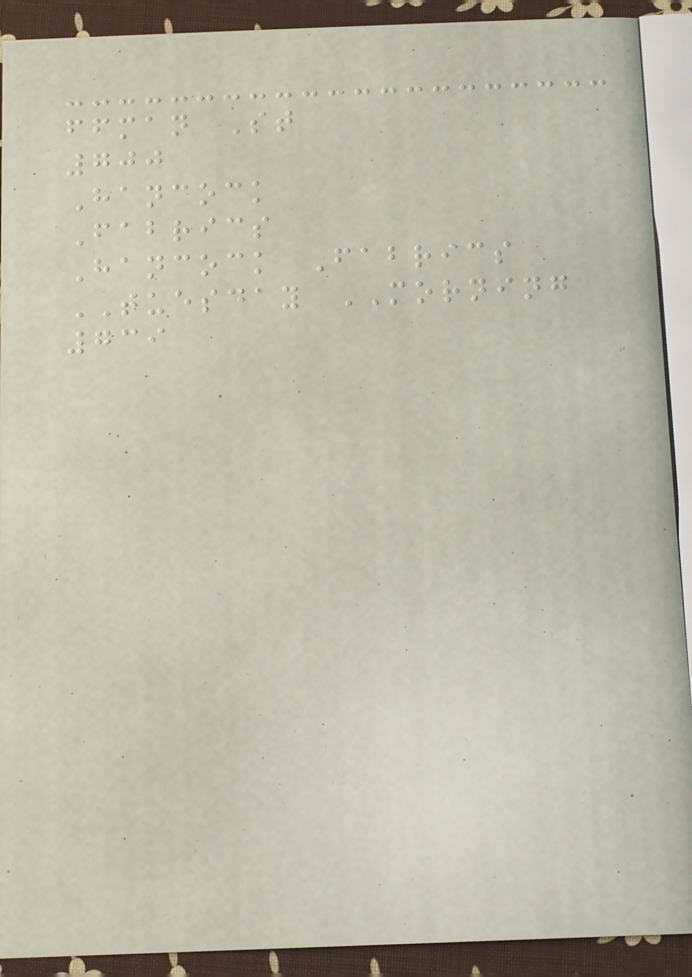ffman St
700
Hancock
Fabrics
Hancock Fabrics
TUESDAY MORNING
739
